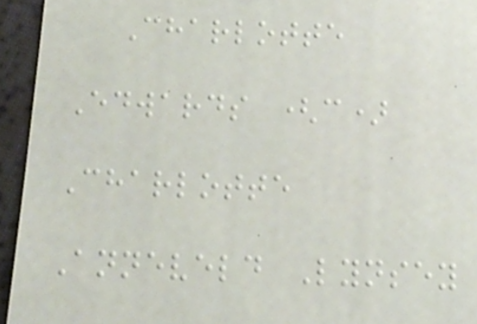Charlotte
Edwards (c)
Charlotte
Anneveld Lynsey
